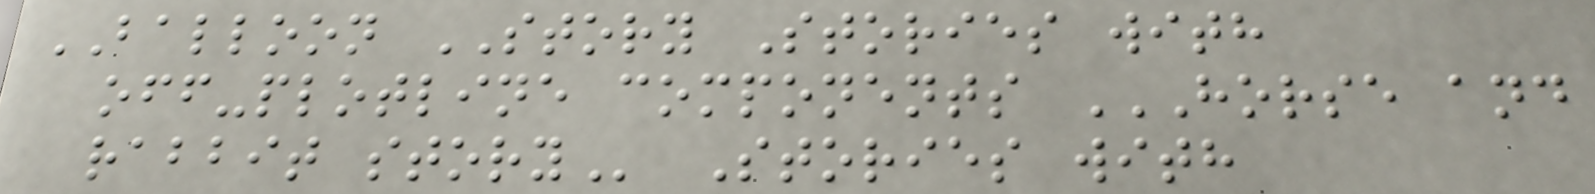BALLOON STORY Stories with
off-plotline components HORSE AND
RABBIT STORY Stories with
